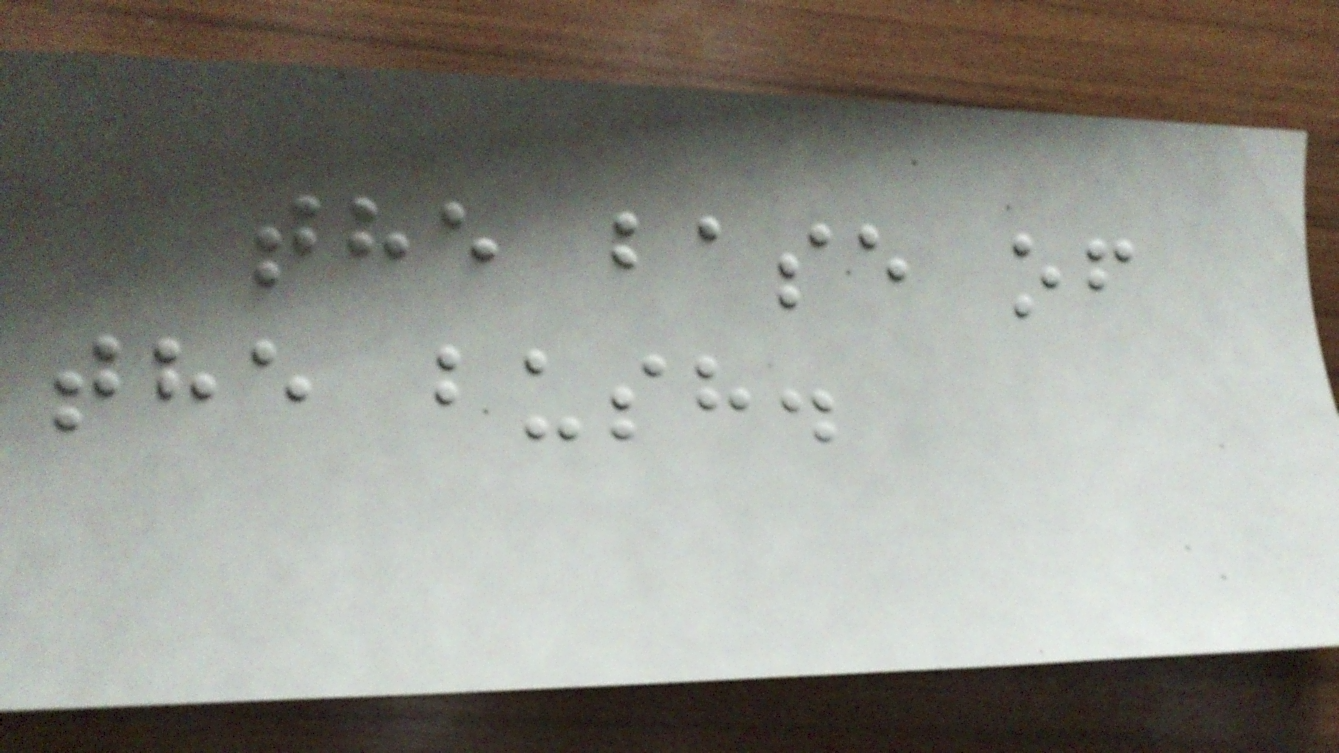the base of
the bush.
